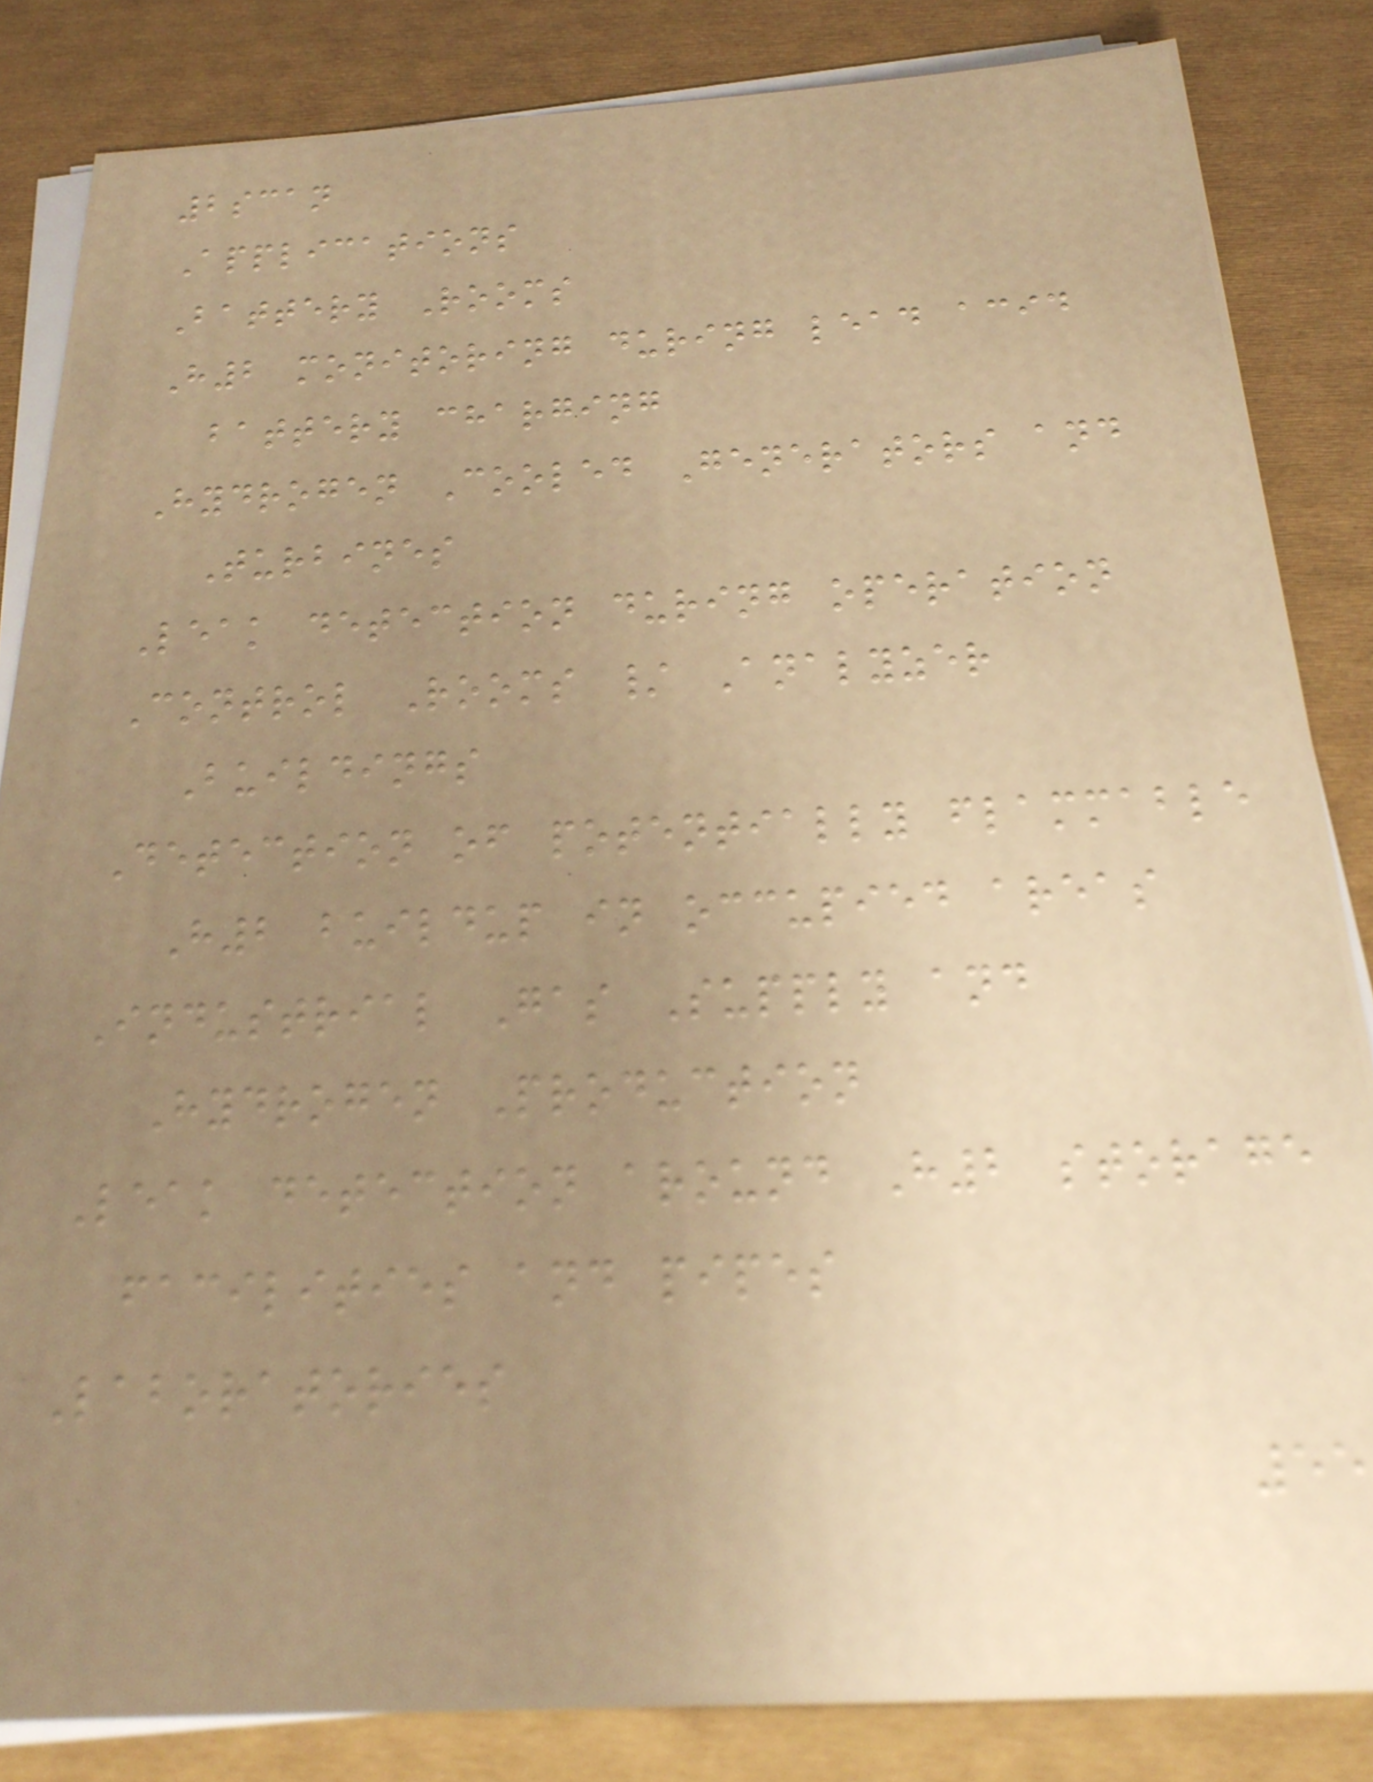2scan
Applications
Battery Rooms
H2 monitoring during lead acid
battery charging
Hydrogen Cooled Generators and
Turbines
Leak detection during operation
Control Rooms / Analyzer
Buildings
Detection of potentially flammable
H2 buildup in occupied areas
Industrial Gas Supply and
Hydrogen Production
Leak detection around H2 storage
facilities and pipes
Laboratories
55
